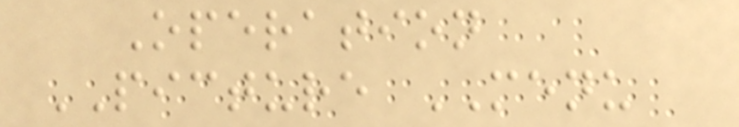Operation
PICTURE MENU
